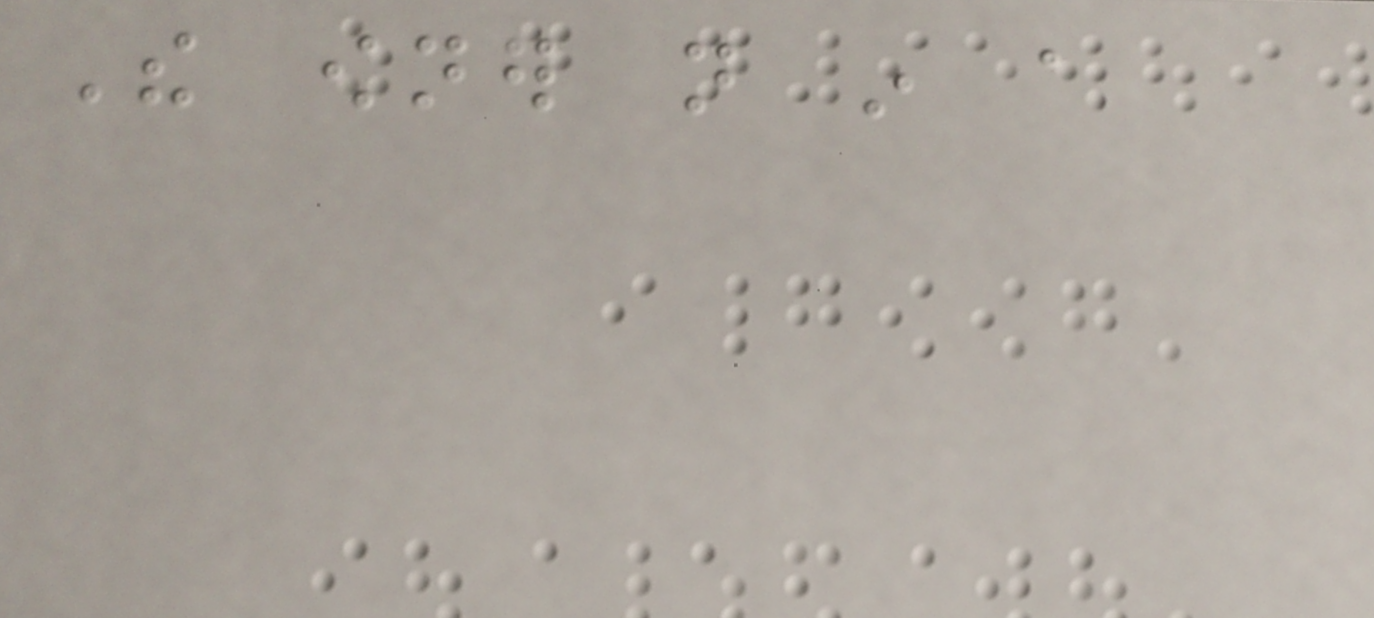The owner not in a
